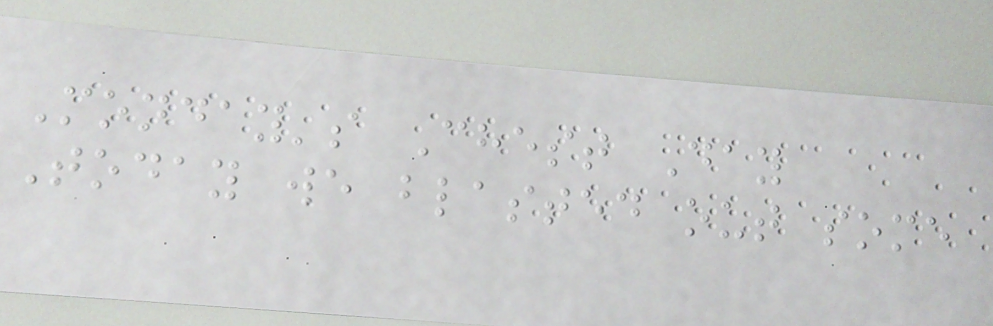Monday's Chest Day
Today we blasted out some
